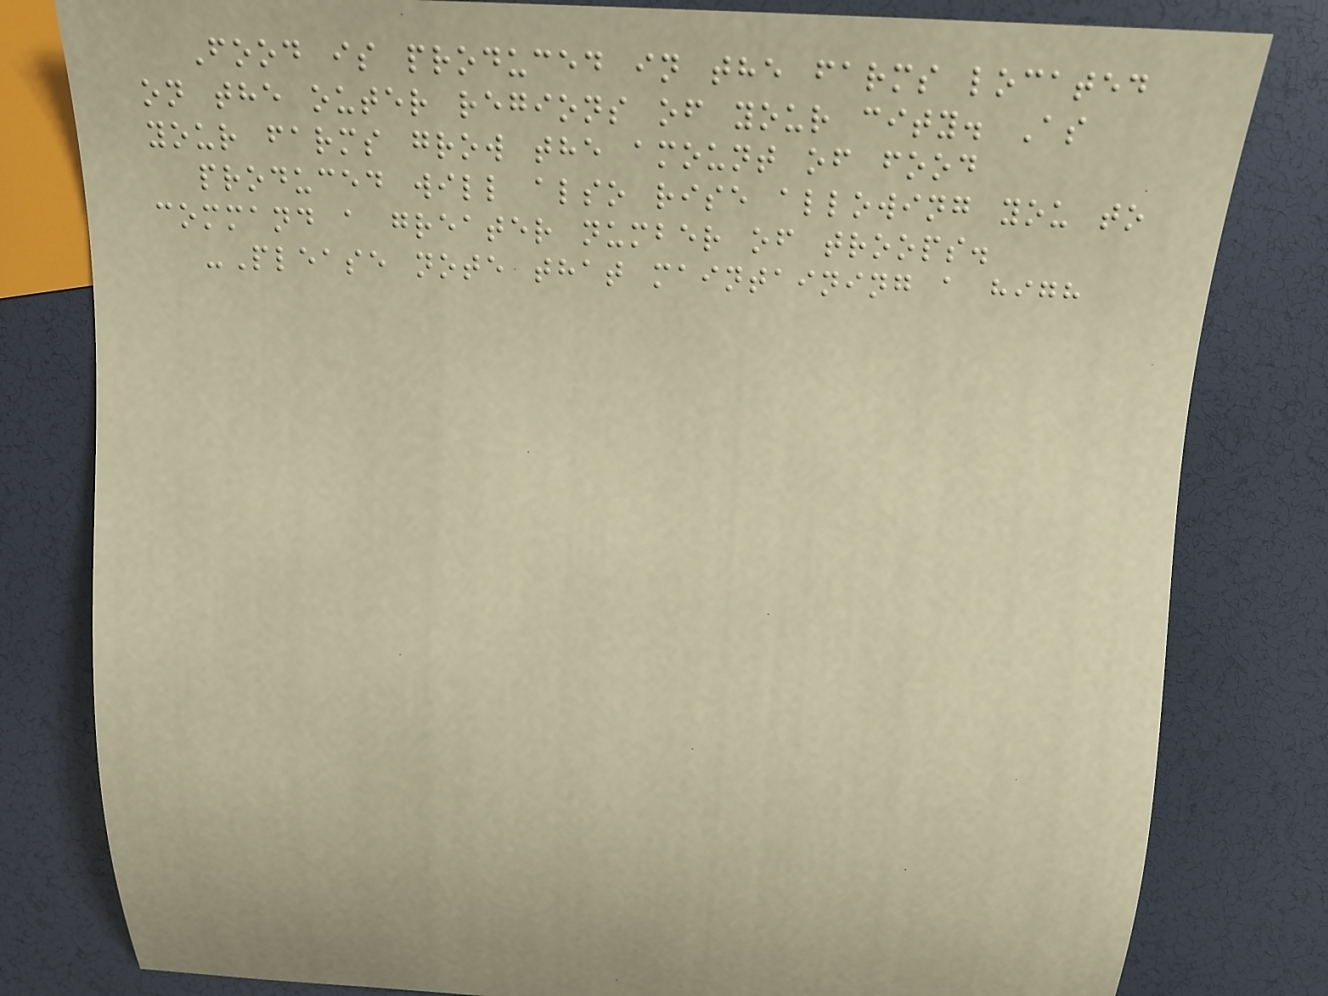Food is produced in the farms located
on the outer regions of your city. As
your farms grow the amount of food
produced will also rise allowing you to
command a greater number of troops.
-Please note that maintaining a high
